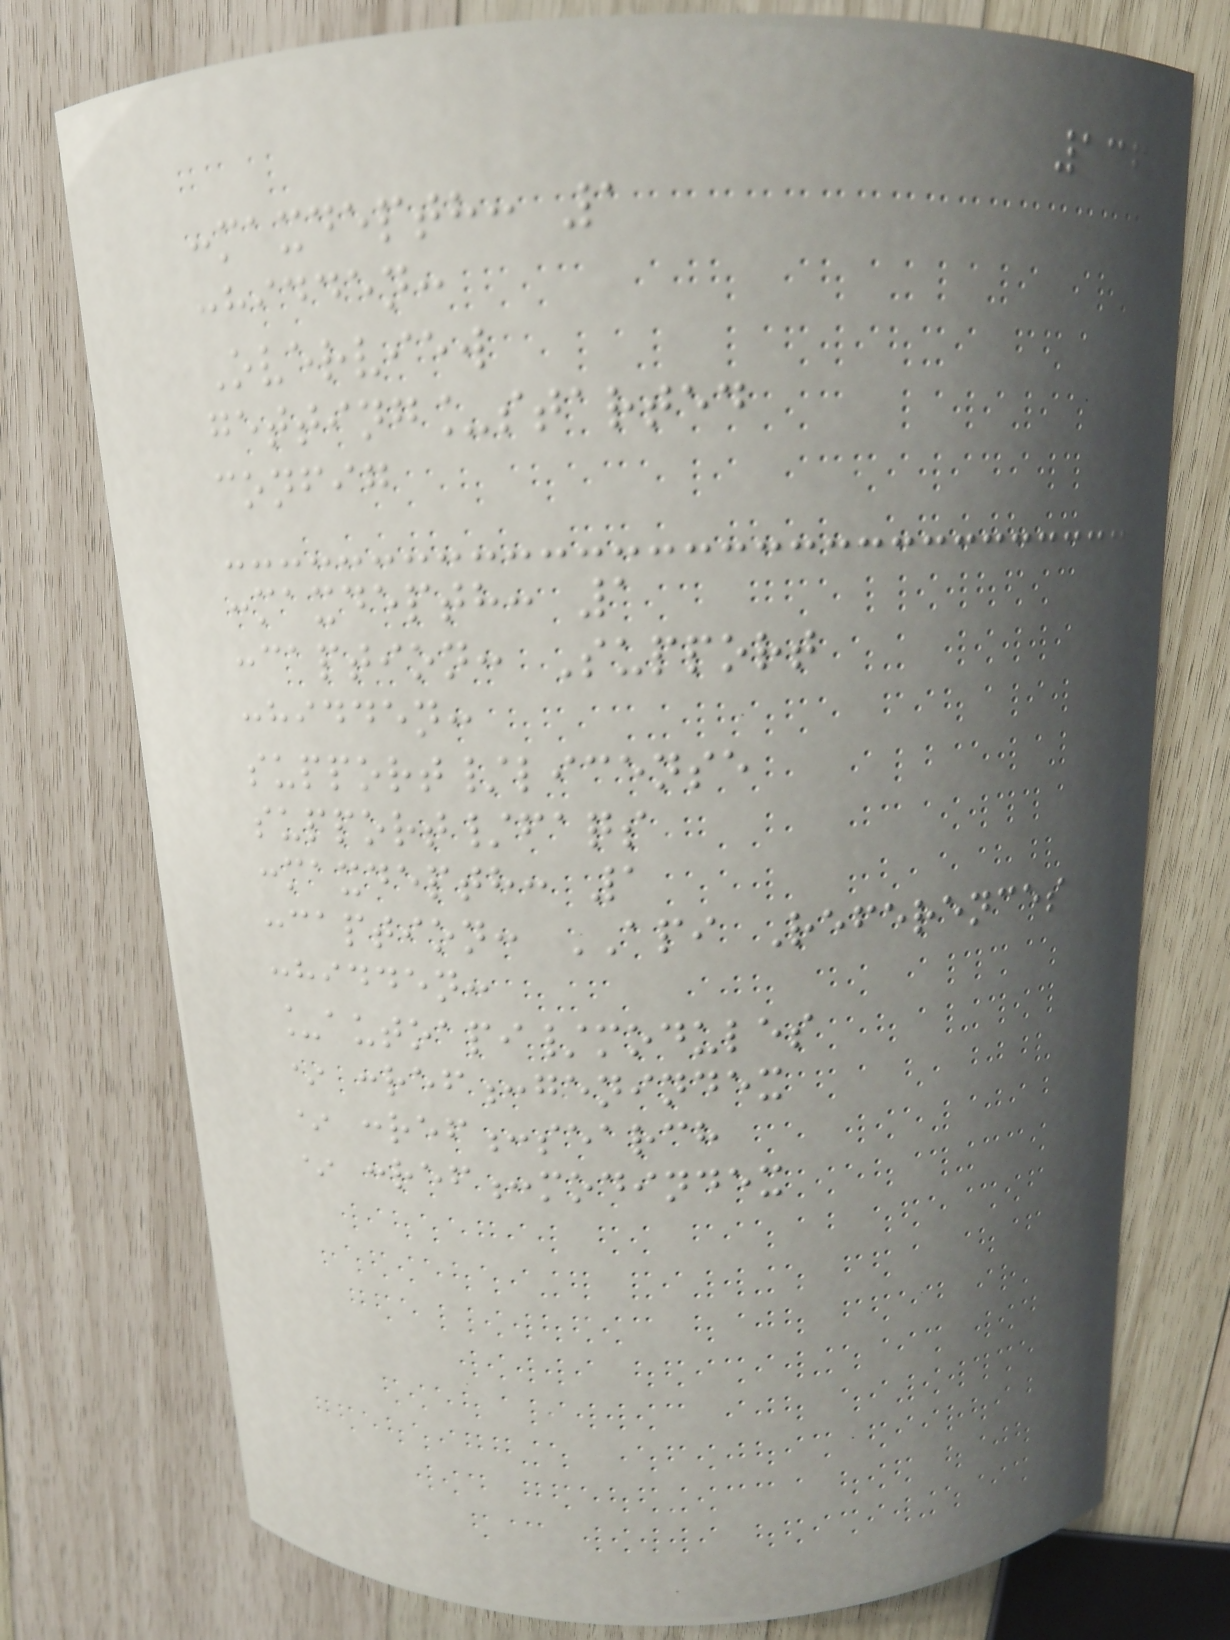136
:maxdepth: 1
:hidden:
Overview
getting_started
config
:maxdepth: 1
:caption: Support
:hidden:
support/license
support/faqs
:maxdepth: 1
:caption: API References
:hidden:
_autoapi/modules
* :ref:genindex
* :ref:search
* :ref:modindex
